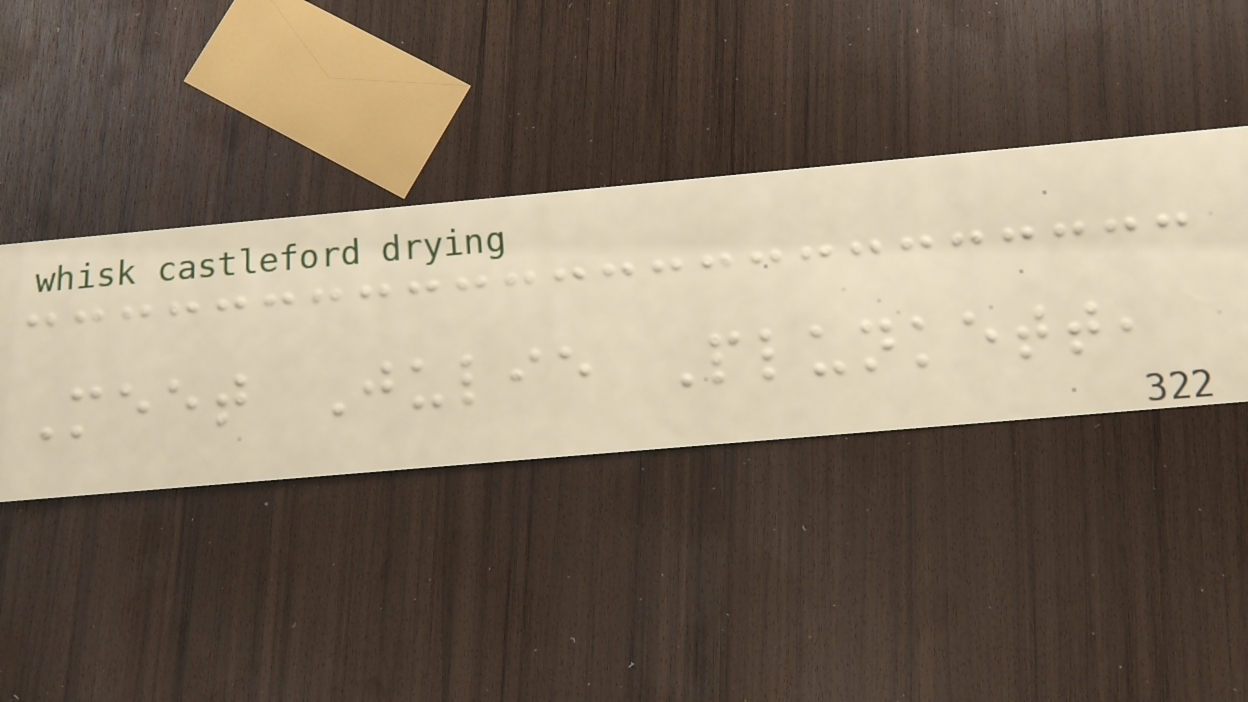Meet Julie Plunkett,
